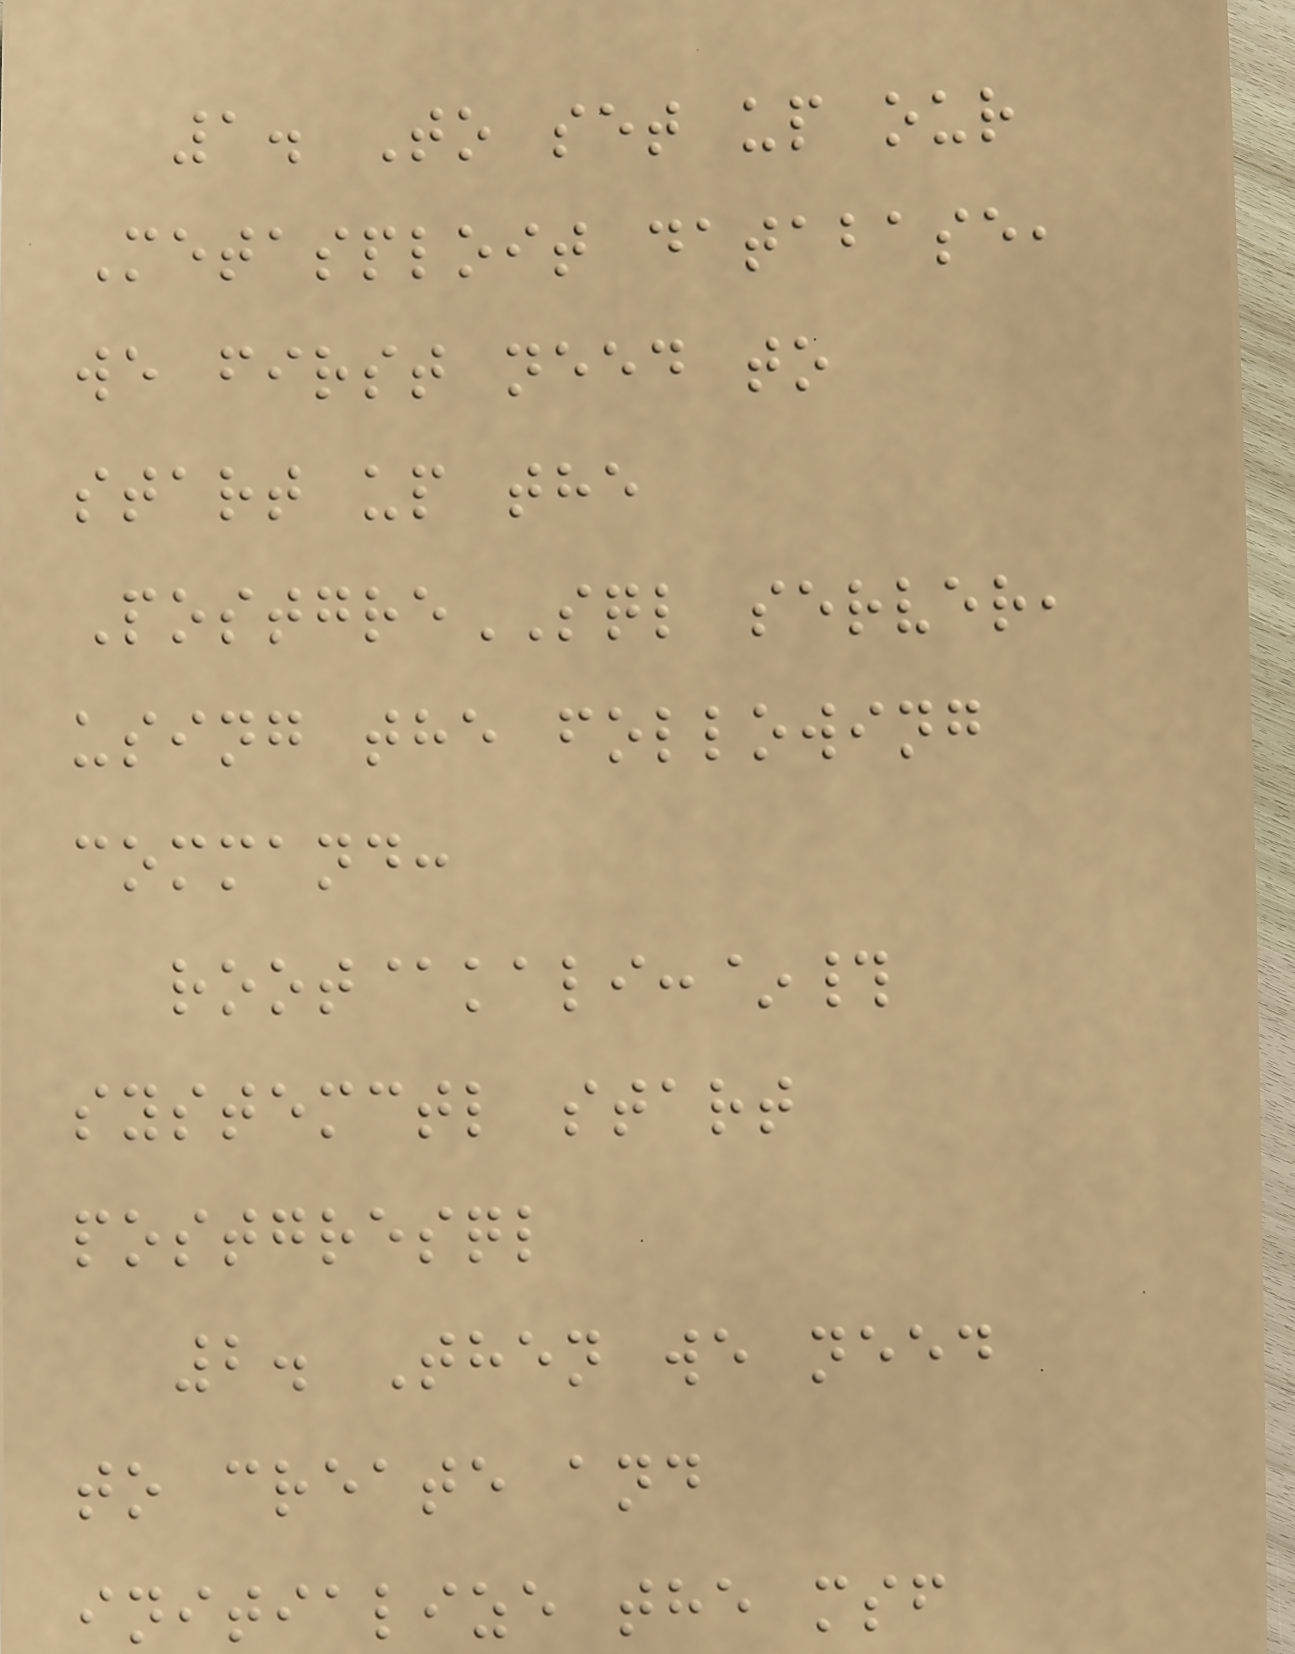1. To set up our
Metasploit database,
we first need to
start up the
PostgreSQL server,
using the following
command:
root@kali:~#
systemctl start
postgresql
2. Then we need
to create and
initialize the msf
